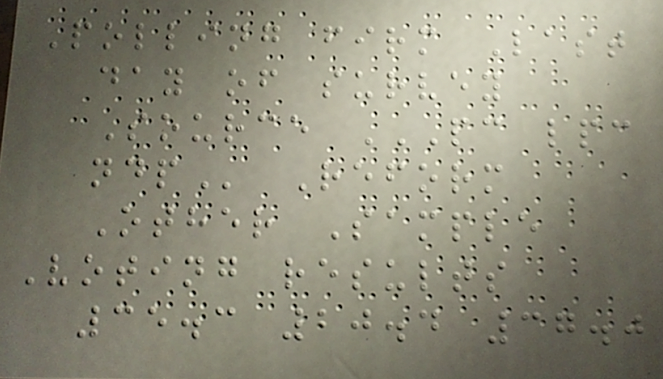Polling firm Last
day of survey
Source PC LPC
NDP Reform
Other Sample
Voting results
35.3 20.4 37.0
